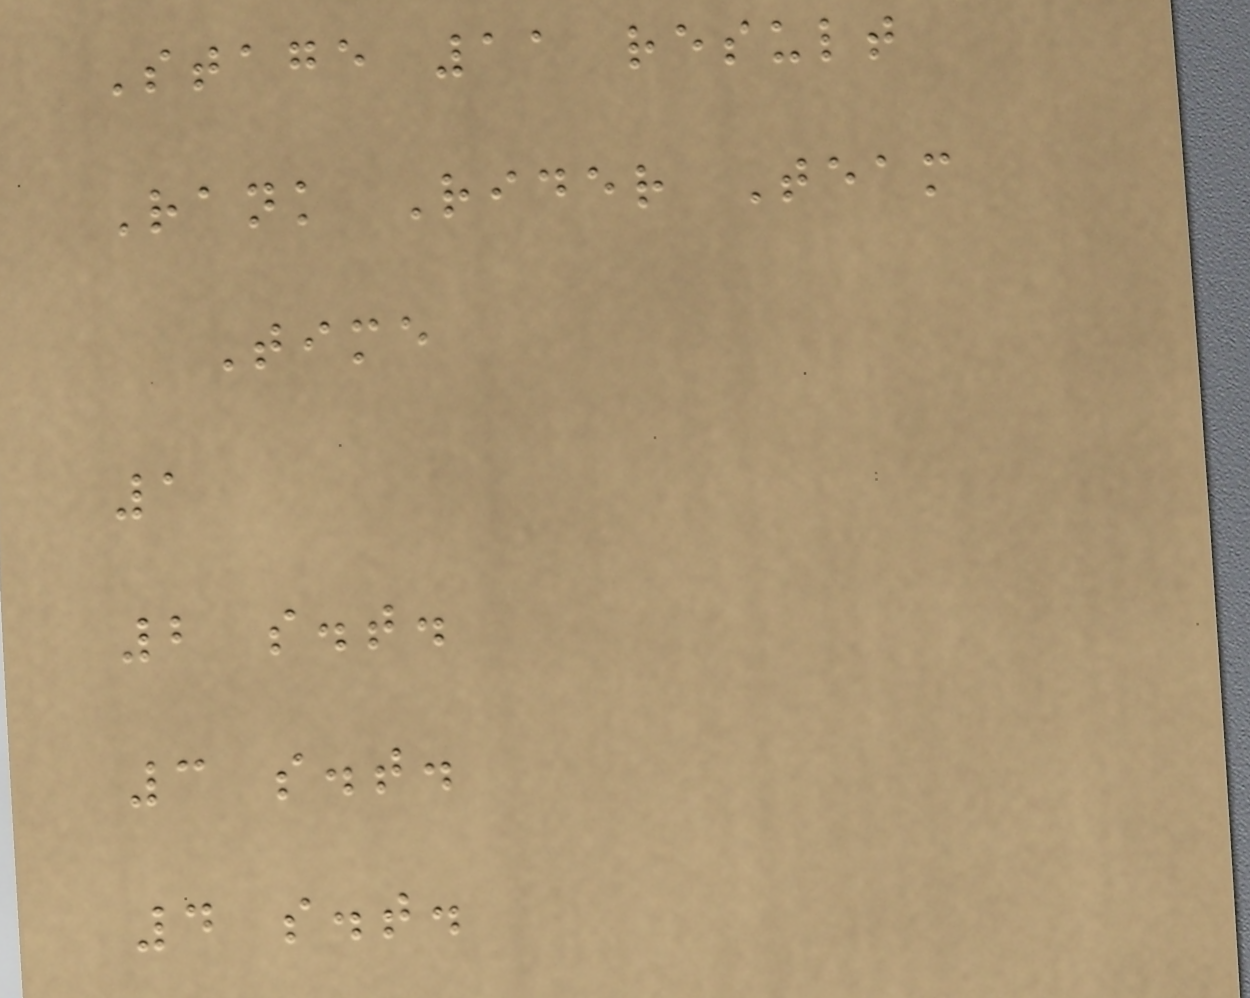Stage 11 result
Rank Rider Team
Time
1
2 s.t.
3 s.t.
4 s.t.
